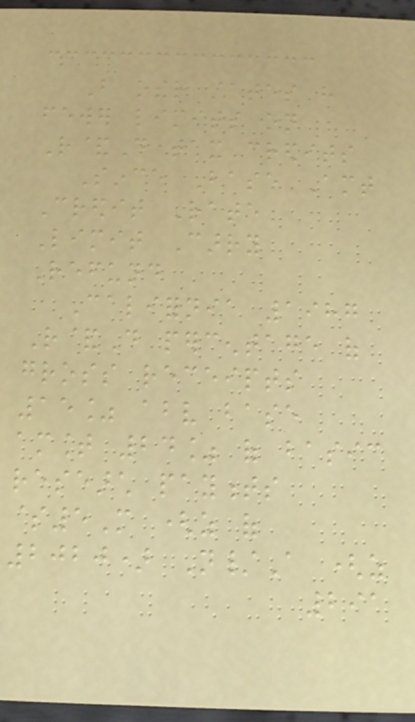But other states have
fewer limits on
R&D tax credits
Since Base Amt
Credit Rate
Limit Carry
Refund
California 1987
R&D percentage of
gross receipts
15% above base
amount 24% of basic
research payments
$5M (as of
2020) N/A (as
291
